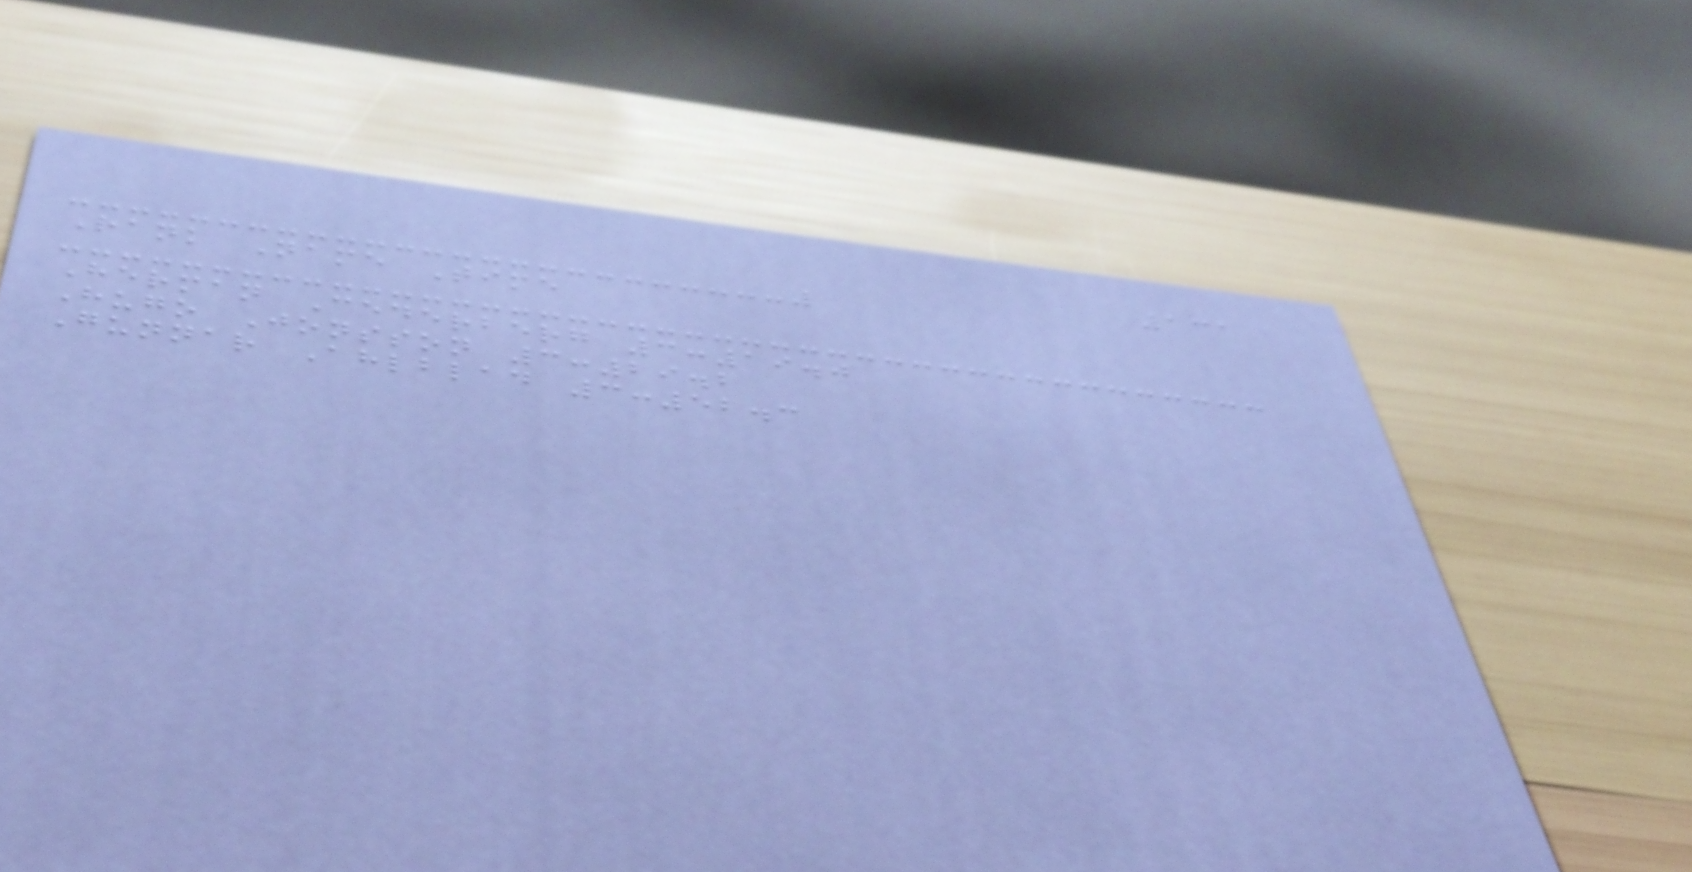131
Rank Name Time
Herman Cederberg 3:19.0
Hugo Jonsson 3:29.2
Gunnar Ahlblad 3:52.3
